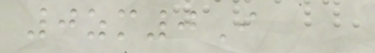0zm0I
